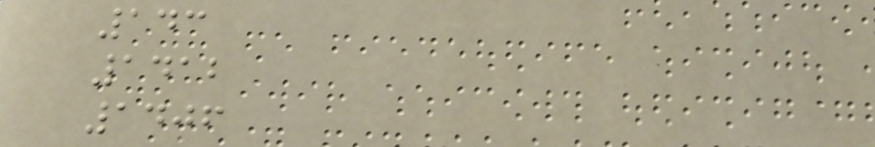143
1412
1406
